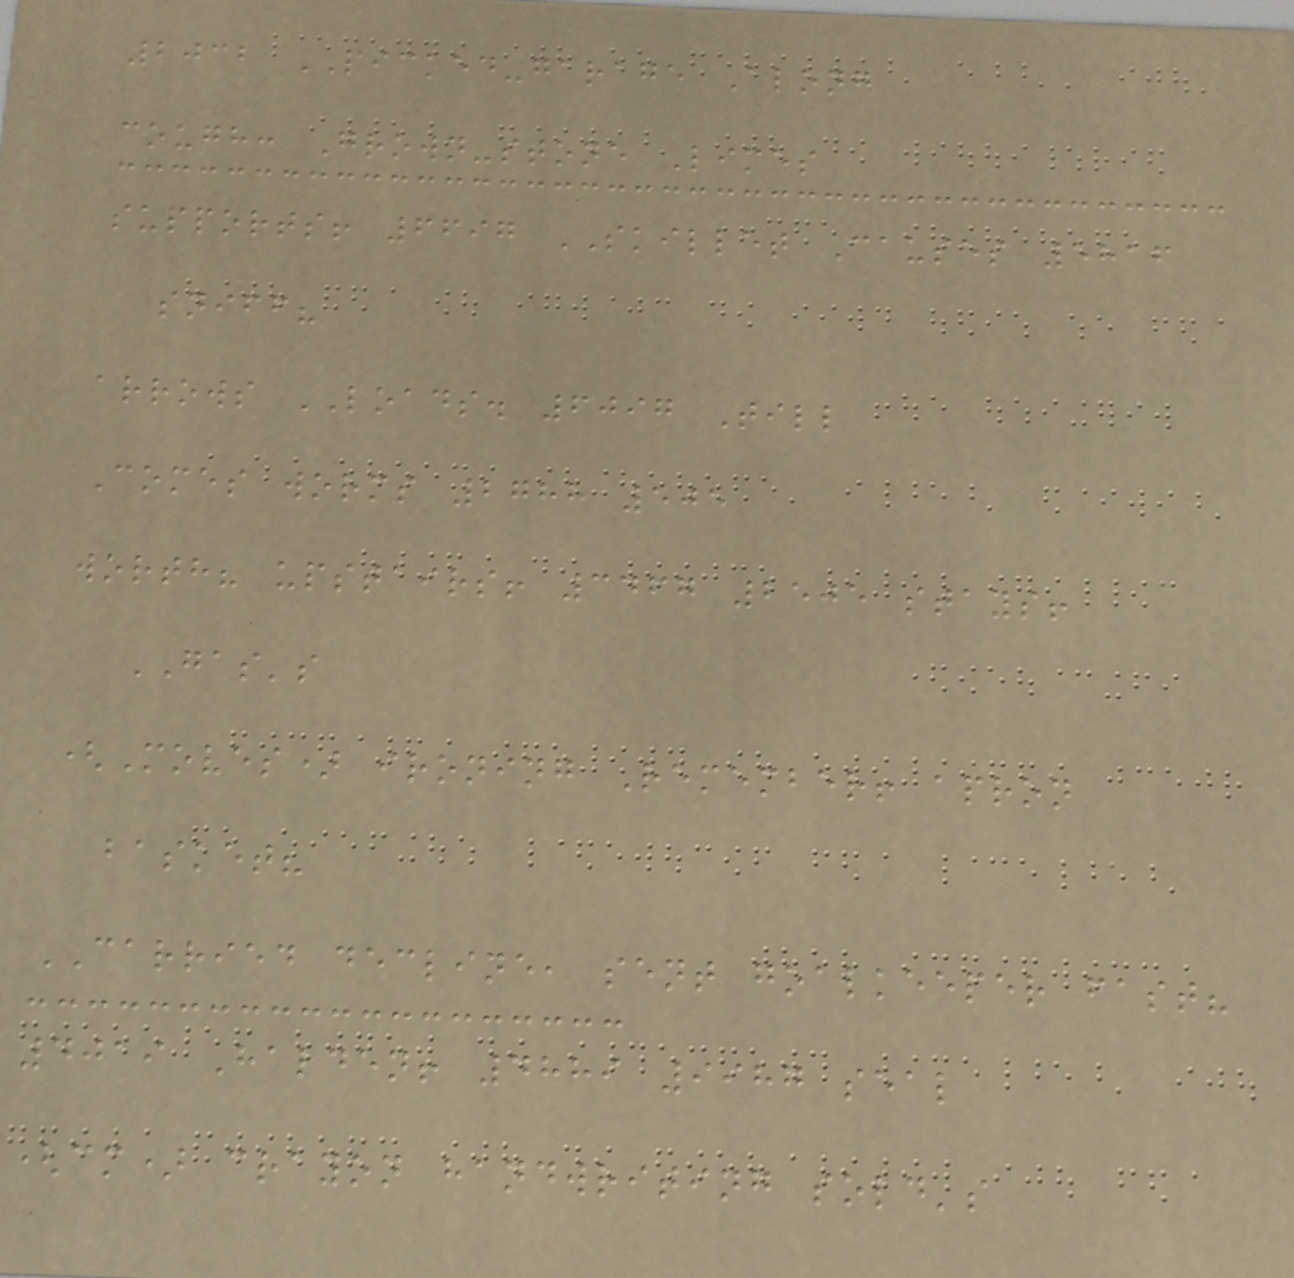2032 PICKED-garage Along
cough: Grown-stone Limes
supports! 6697 SKILLET Causes 5816
sniff?
arrows LOADS. 6097 Till
Comes worms 2788 505
worth? upstairs! 3467 2505 stays!
GAS's
(Moves) ironing Remember! apron
basket?
CARRIED decline, sent goalkeeper fast?
4019 Halden! 4889 9987 seal
(cm) crayon handwriting sold's
